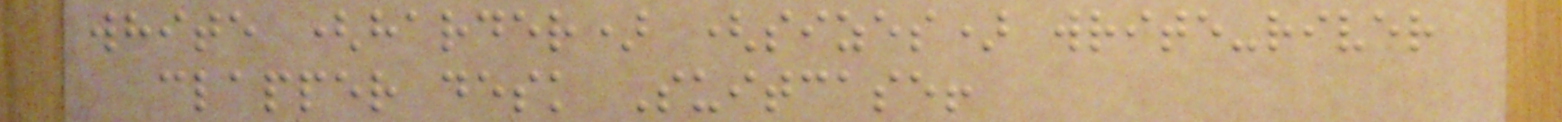white (harder) (sizes) write-river
clapper desk Suitcase!
